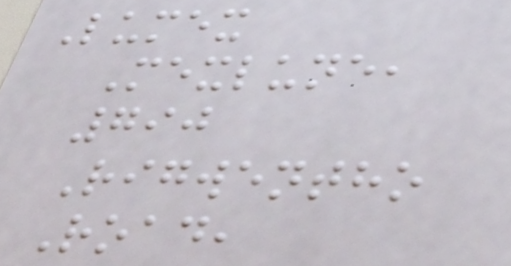Lumex
Mexlune,
790
Rigwentho
Road,
